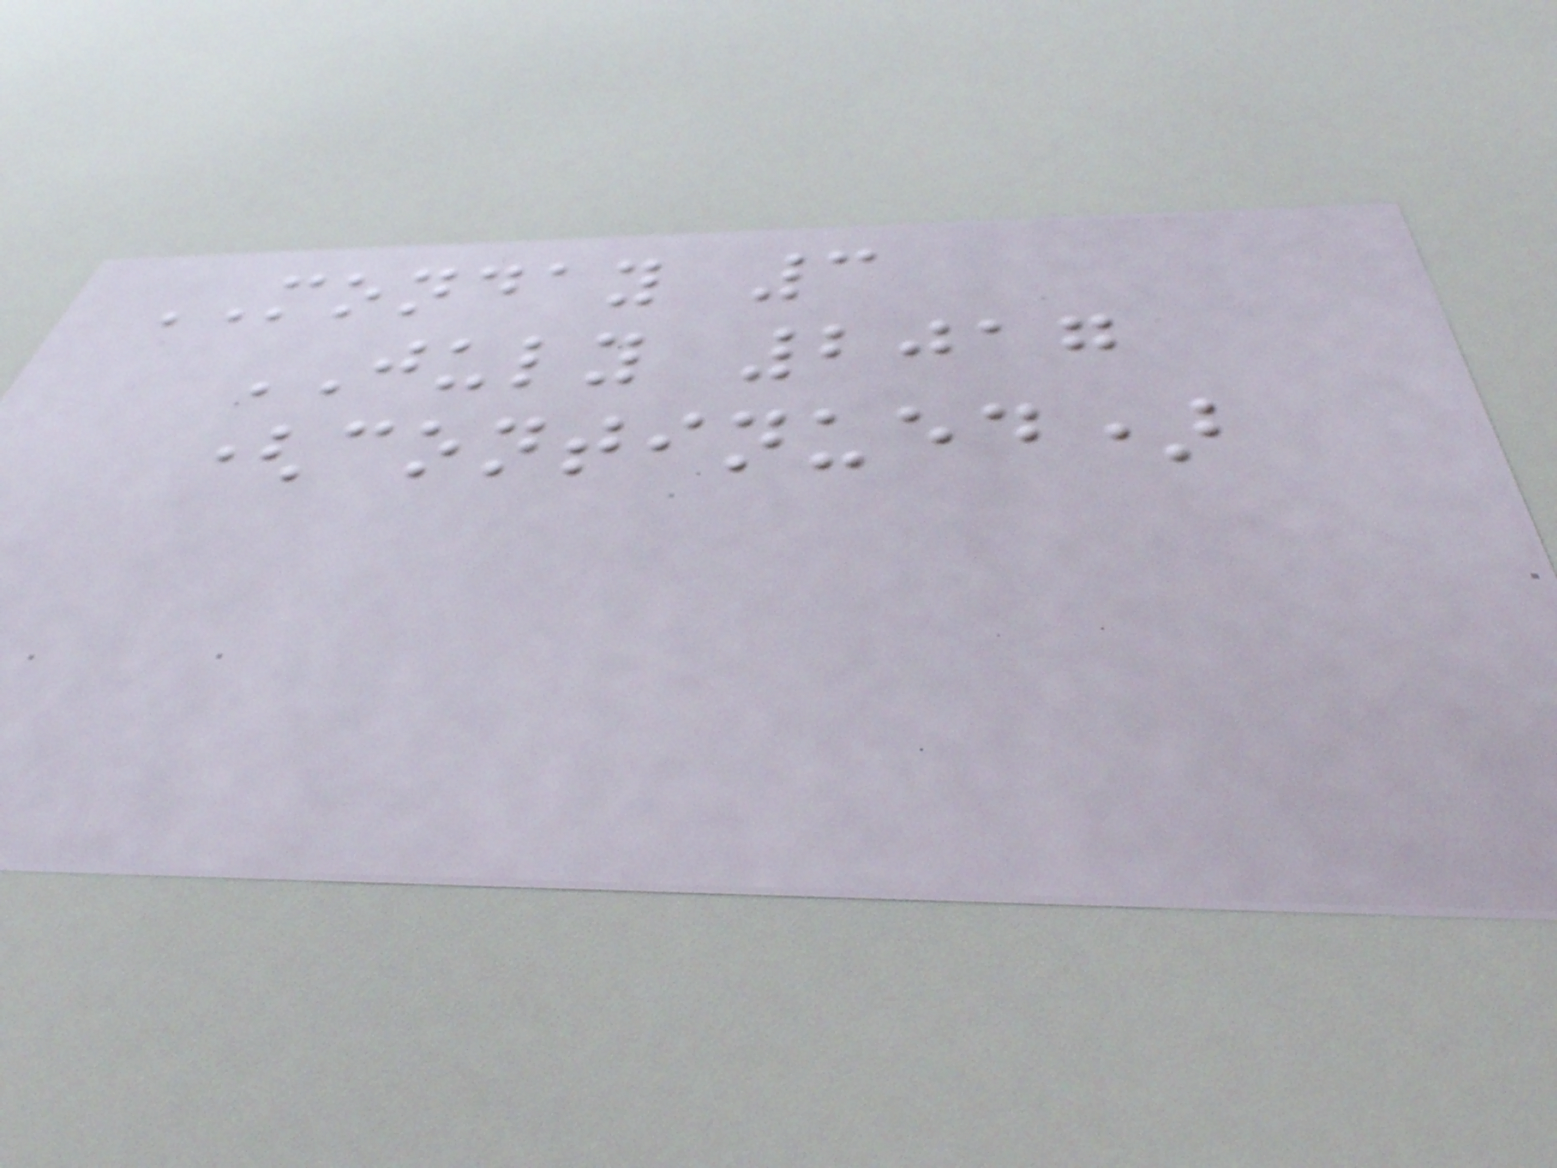MONDAY 3
JULY 2017
(continued)
